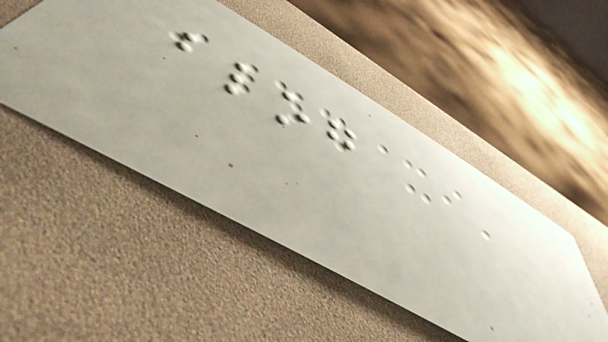blog
